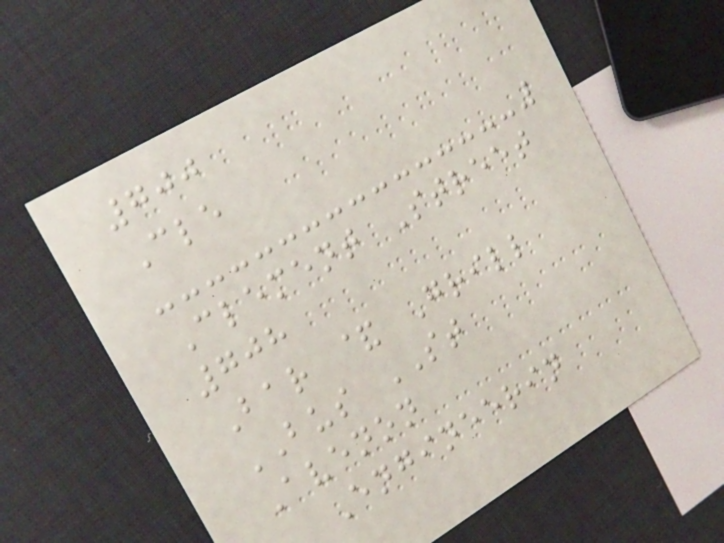700
Cle
Clement Street
708
Bar & Grill
BUS ST
Avenon
Engineerin
